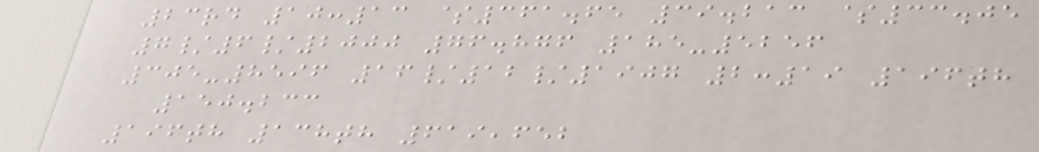23rd 10:13 $361.65 39.213 $33.05
7/6/2000 76.876 185-5256
305-8596 16/12/1907 2:19 196th
150.233
196th 138th 619,652
